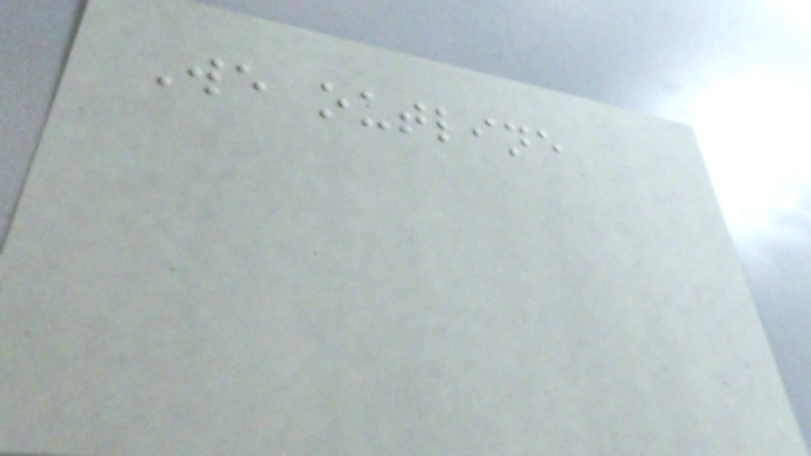We outline
